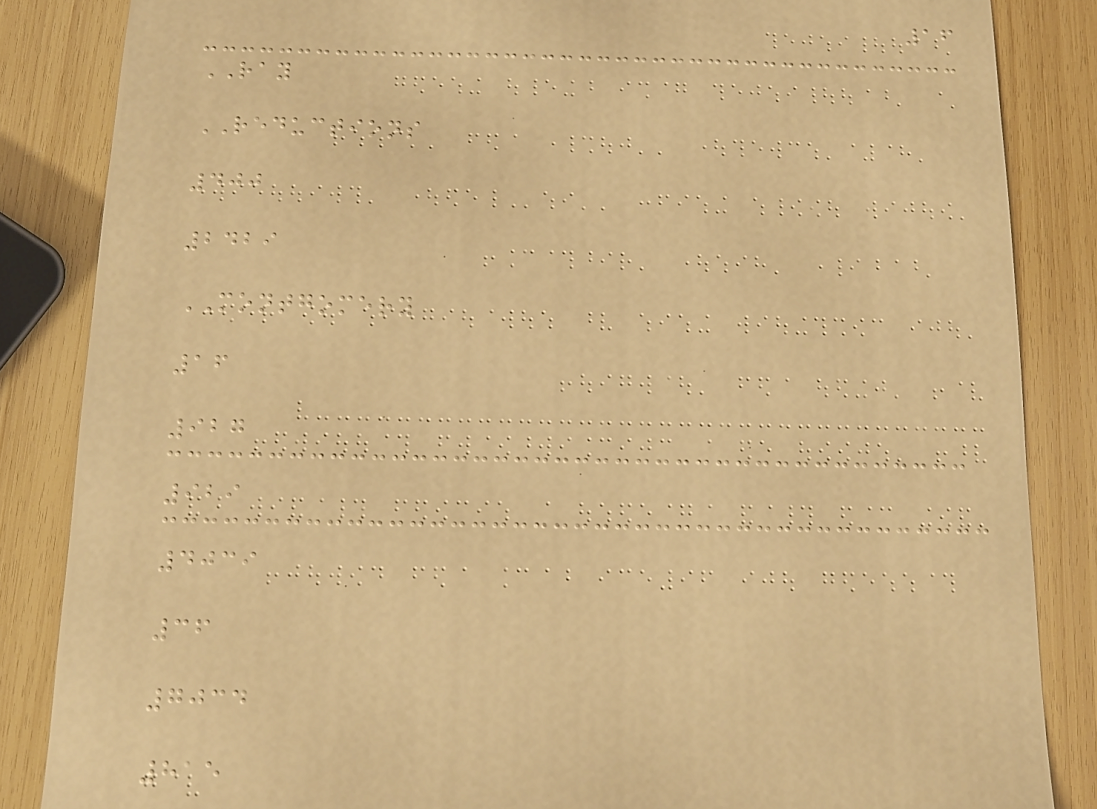16
RAY
REDUCTIONS
400
2429
MONTGOMERY
16
927
929
4039
36
7034
815
